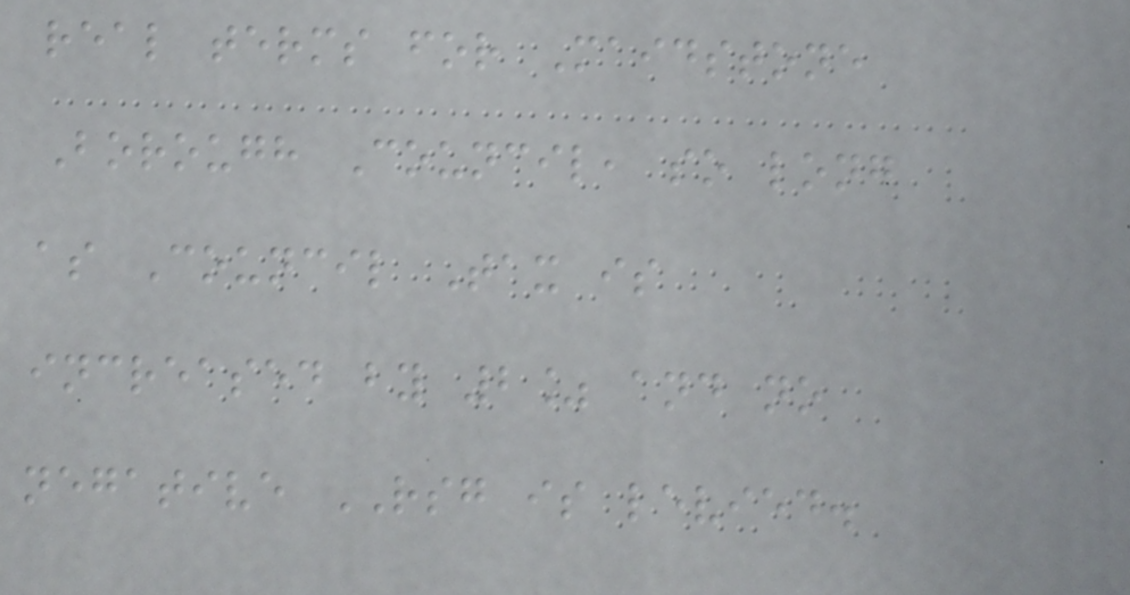real terms for Maidstone
Borough Council, so long
as Council Tax is
increased by 2% and no
negative RSG is levied.
